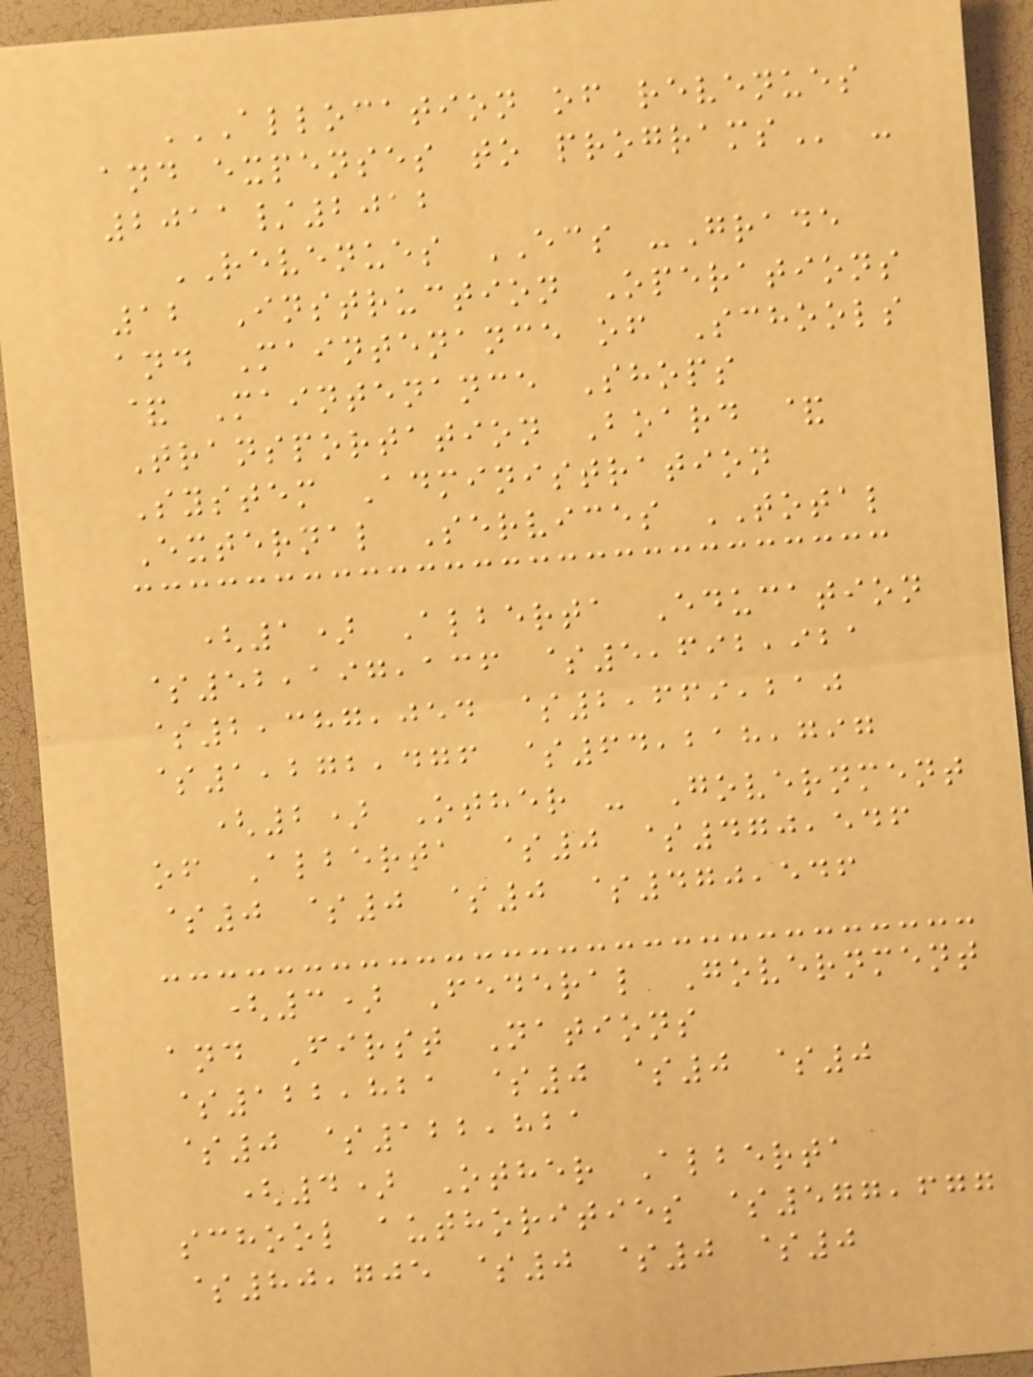ALLOCATION OF REVENUES
AND EXPENSES TO PROGRAMS -
2011/2012
REVENUES ECS -Grade
12 Instruction Operations
and Maintenance of Schools
& Maintenance Shops
Transportation Board &
System Administration
External Services TOTAL
(1) Alberta Education
$52,197,136 $5,692,921
$2,387,054 $2,669,210
$1,272,476 $64,218,797
(2) Other - Government
of Alberta $0 $470,546
$0 $0 $0 $470,546
(3) Federal Government
and First Nations
$122,821 $0 $0 $0
$0 $122,821
(4) Other Alberta
school authorities $577,677
$80,705 $0 $0 $0
